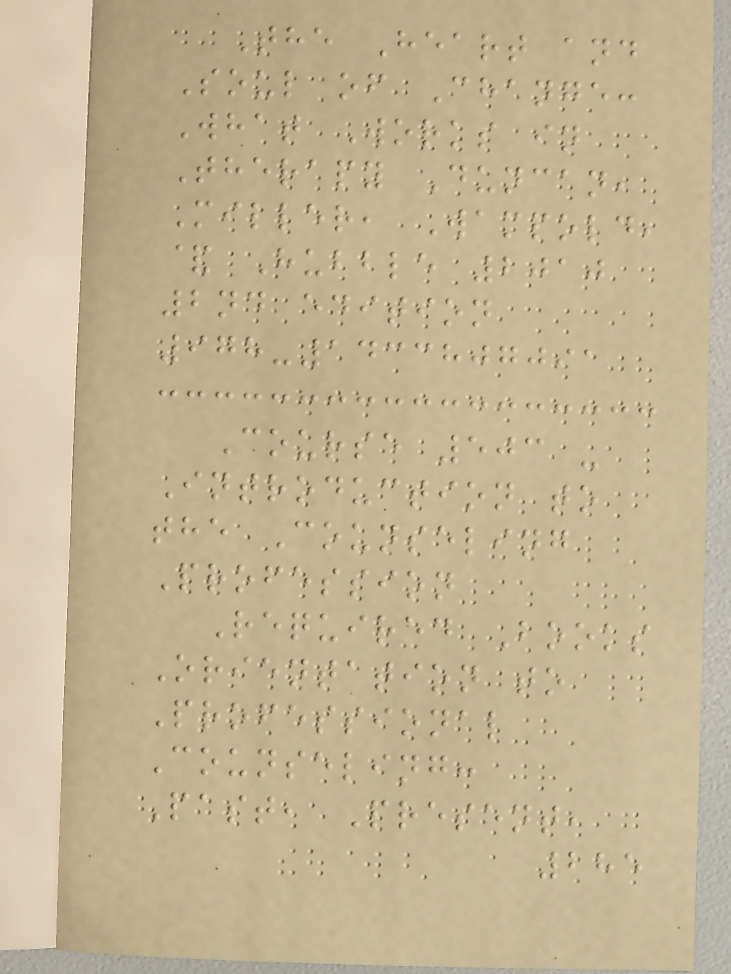The Heart and
Soul of Change:
What Works in
Therapy Duncan,
Miller, Wampold,
& Hubble 2010
2nd edition
978-1433807091
Course 503 -
Introduction to
the Counseling
Profession
Required Books
Orientation to
Professional
Counseling:
Past, Present,
285
